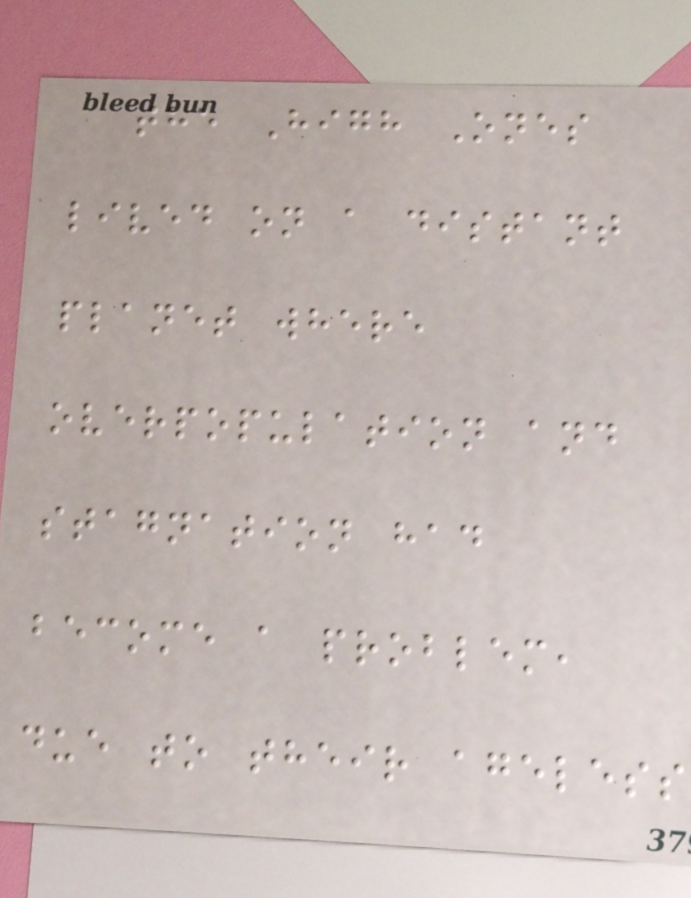the High Ones
lived on a distant
planet where
overpopulation and
stagnation had
become a problem,
due to their ageless
